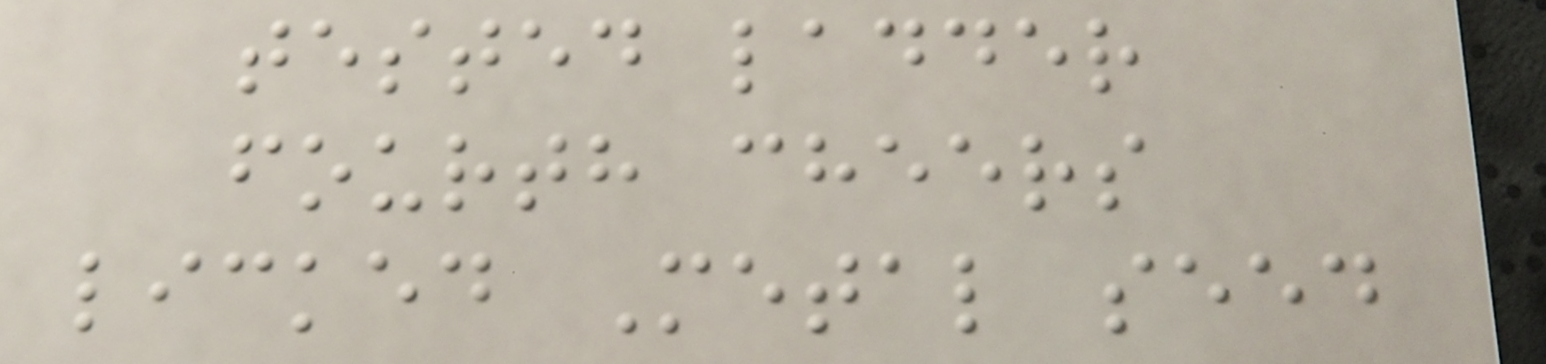tested ladder
fourth cheers
licked Metal seed
